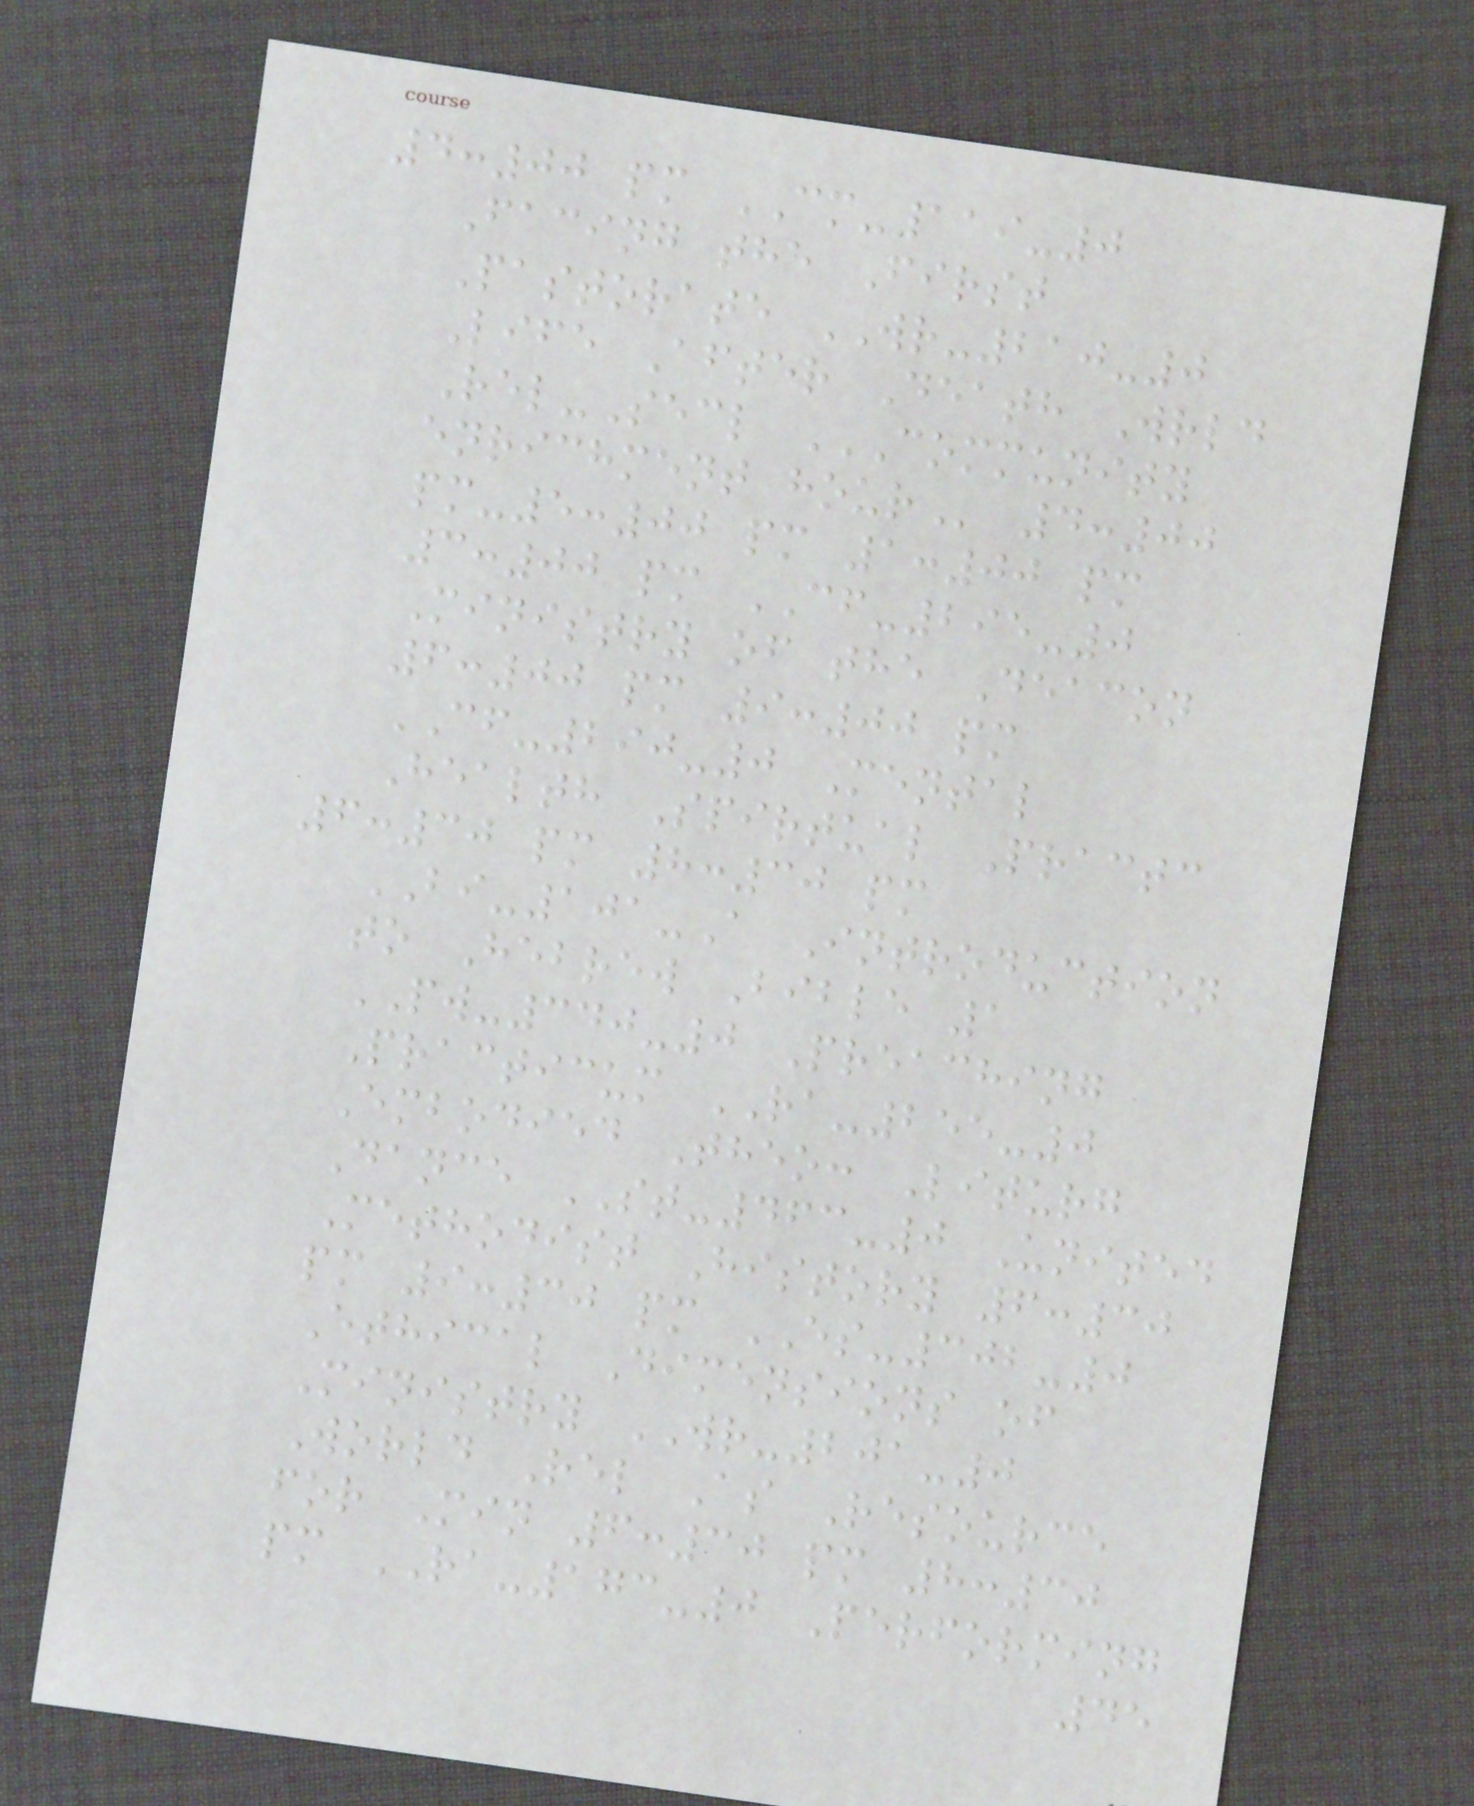4:00 pm CM-119-0
Facing the First
Pastorate WR-210-0
Life After Death Wrld
Rel-Secl COMMUNITY
ENRICHMENT HOUR 4:00
pm-5:00 pm 1:00 pm
3:00 pm CF-295-0
Ministry of the Deacon
6:00 pm 9:00 pm
CF-290-0 Mental
Health Spirtual Practc
6:30 pm 8:30 pm
BI-101-A Introduction
to Hebrew Bible 1
PW-340-0 Preaching
Practicum RA-255-0
Embodied Theo: Liturg
Dance ST-463-0 United
Methodist History 6:30
pm 9:30 pm ES-302-0
Ethical Dimensions of
Ministry WR-201-0
World Rel As Resource
for Min 6:30 pm 8:30
pm RA-173-0 Performing
45
